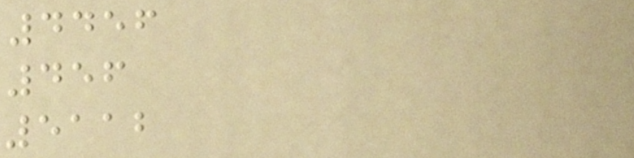4456
456
5112
